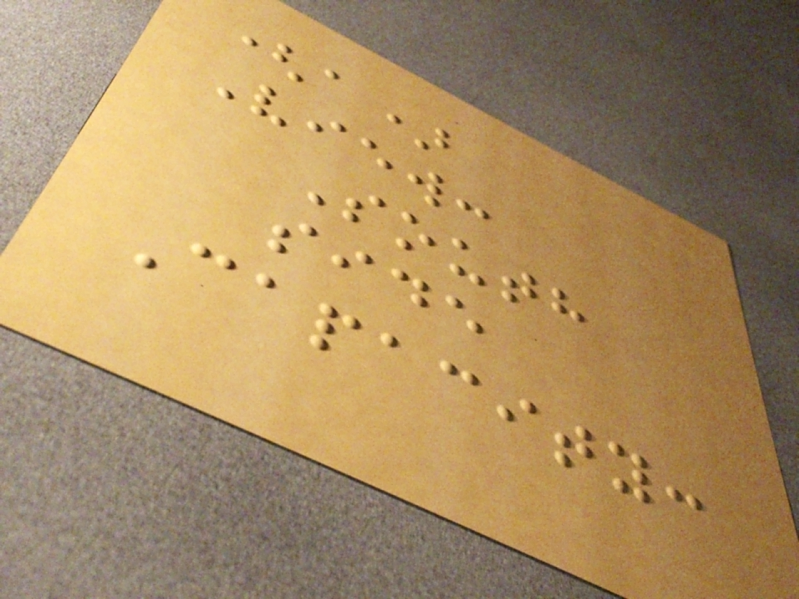(a)
View:
South
side
Capacity:
